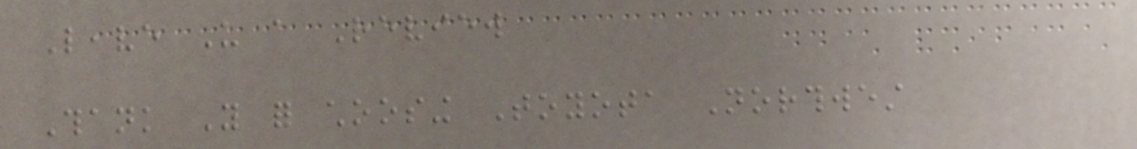Leave Us a Review
Thank You for choosing Toyota Northwest
